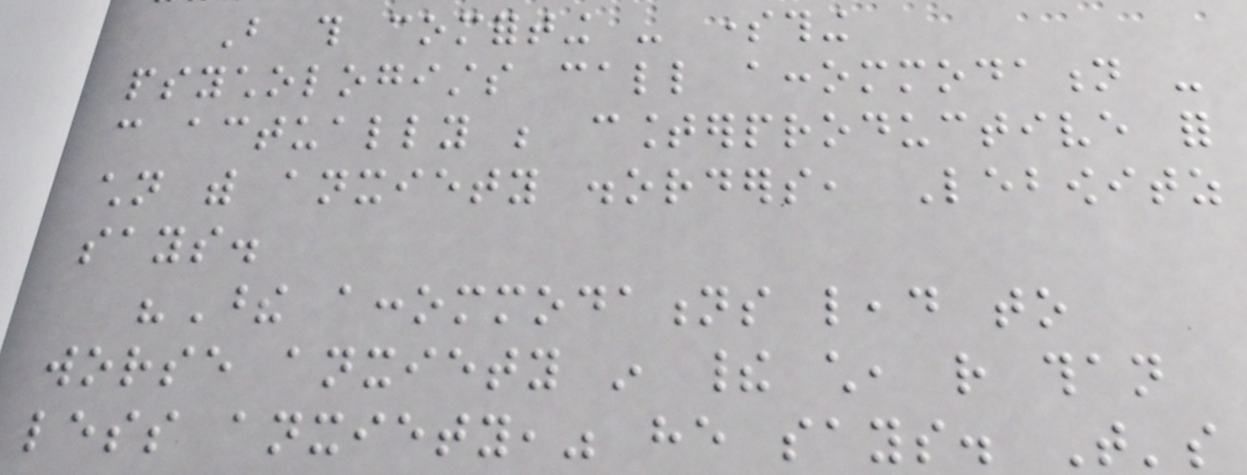But this comforting - something
psychologists call accommodation -
can actually be counterproductive for
children with anxiety disorders, Lebowitz
says.
"These accommodations lead to
worse anxiety in their child, rather than
less anxiety," he says. That's
